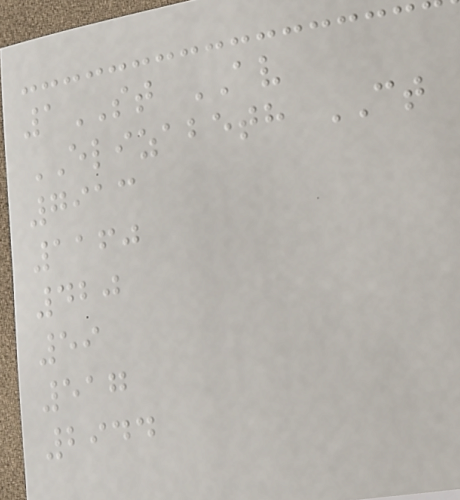1ST AV
ELIZABETH CT
7913
1160
420
59
517
2944
